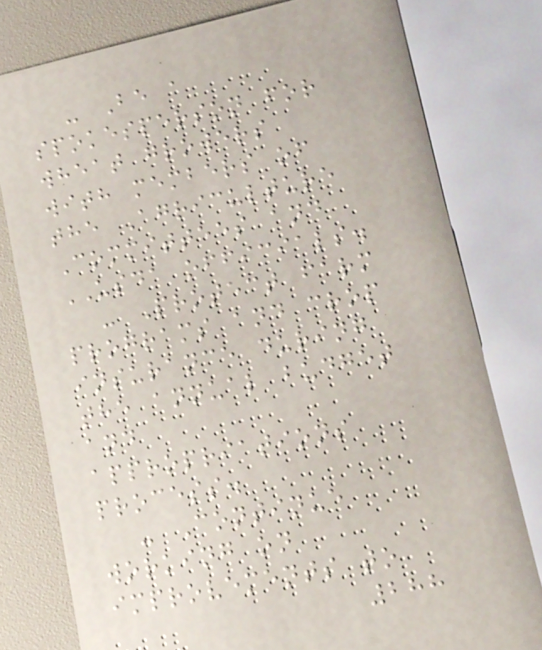- Be a
spokesperson for
wheat growers
with members of
the Agriculture
Committees and
USDA officials.
- Protect farm
programs and crop
insurance during
the annual budget
and
appropriations
process.
- Continue
working on
improvements to
288
